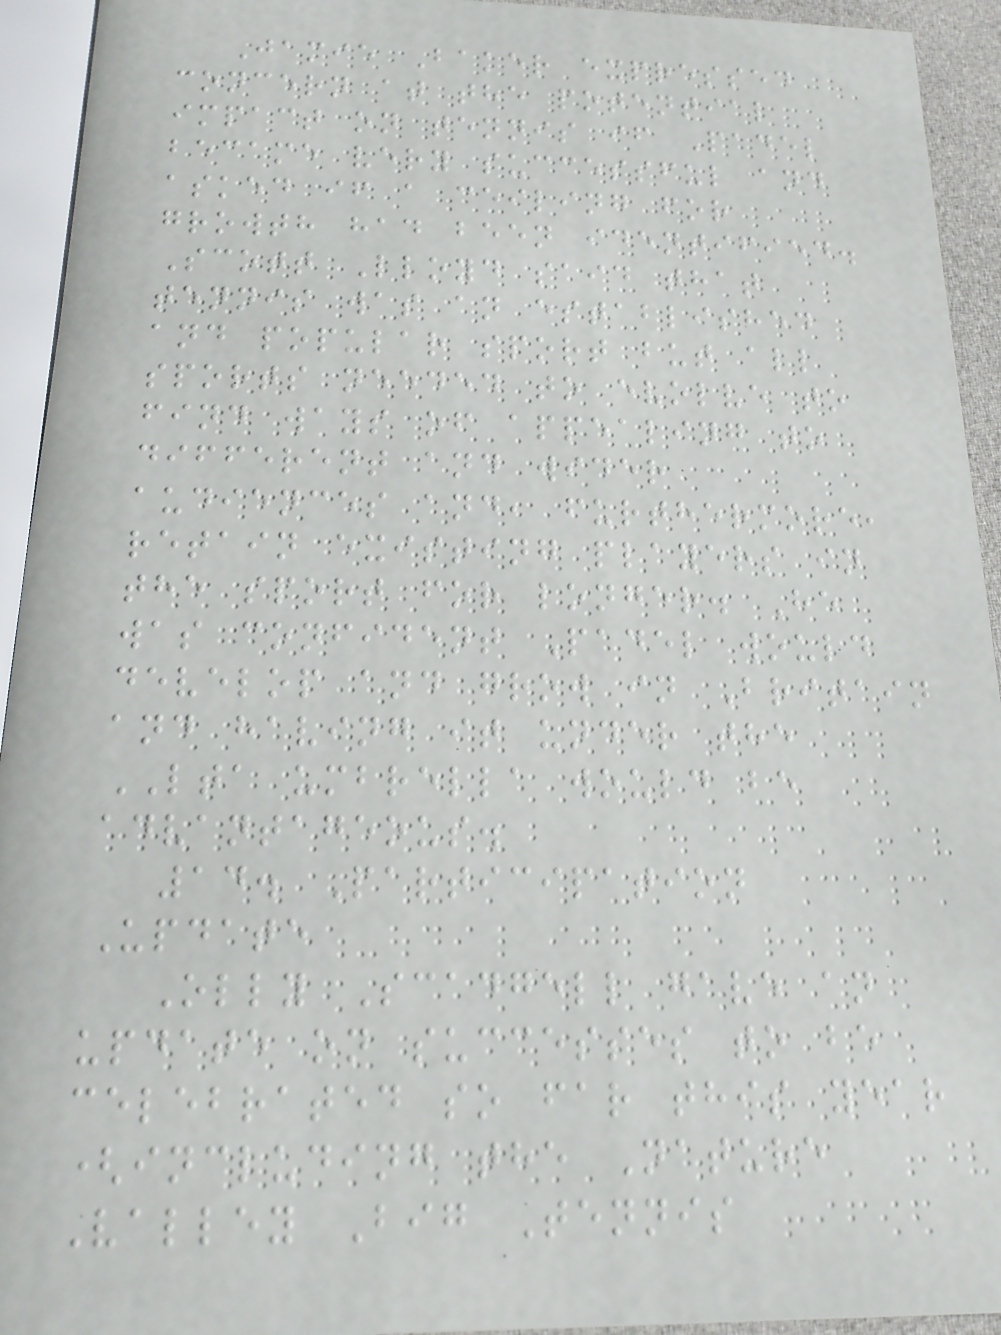Jamie Baker expressed
concern at the potential
impact on tennis if Padel
became very successful and
asked if a ceiling for
growth had been identified.
Scott Lloyd said that
tennis was an established
and popular sport but all
sports needed to evolve to
find ways of appealing to
different and wider
audiences and, furthermore,
retain existing players in
the sport for longer. He
was confident Padel would
develop and grow in Britain
and having it under the
LTA umbrella would be
advantageous.
14. Participation
Update
Olly Scadgell gave an
update on successes to be
celebrated so far this year
(including the Nature
Valley Big Tennis
